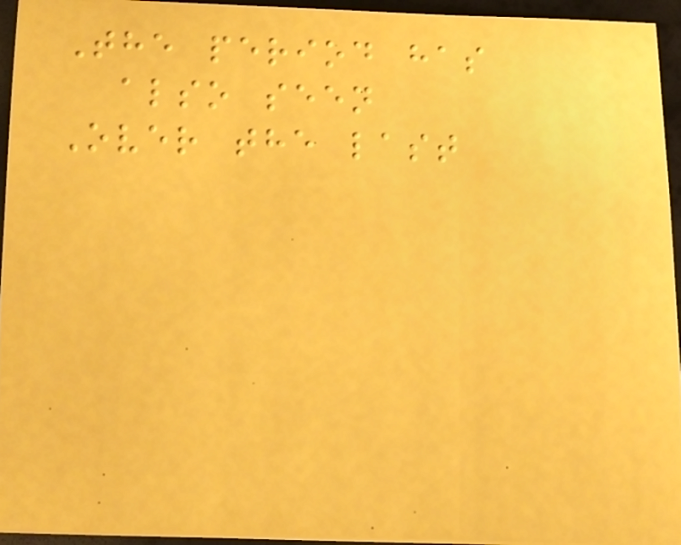The period has
also seen
Over the last
